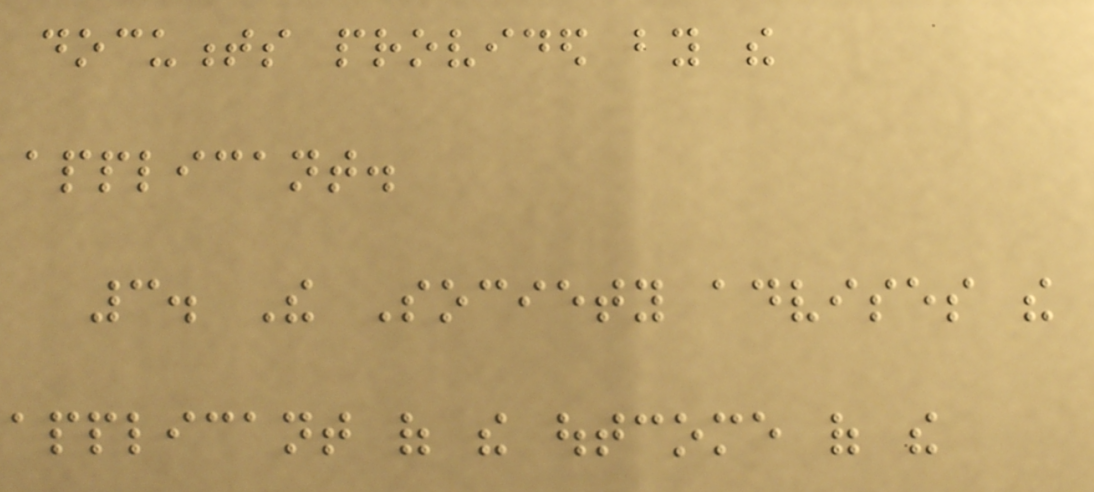documents provided by the
applicant.
3. The Society advises the
applicant of the outcome of the
